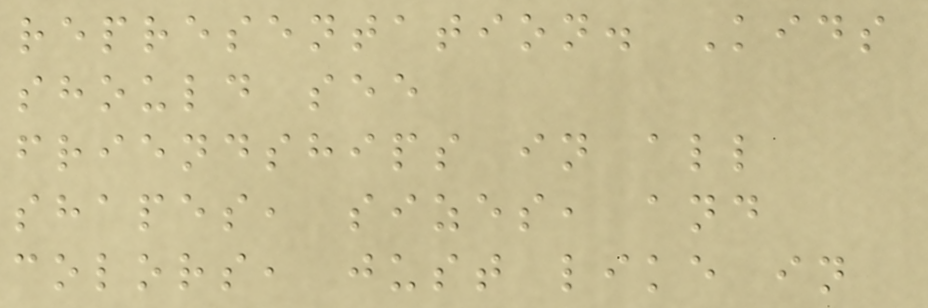representation. Kids
should see
friendships in all
shapes, sizes, and
colors, just like in
